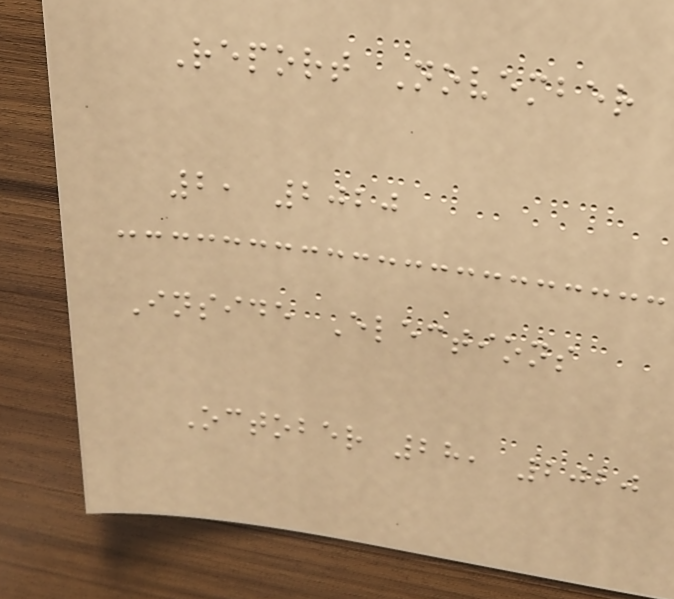Report November
2, 2020
Inside Elections
October 28, 2020
